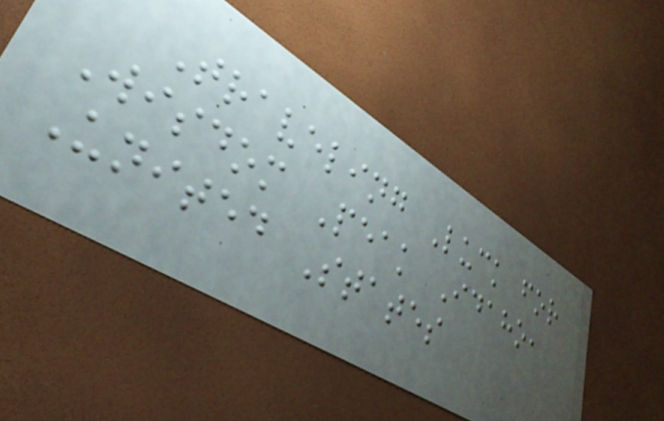Traveling Luck for
Wisdom Peak Idaho,
United States
